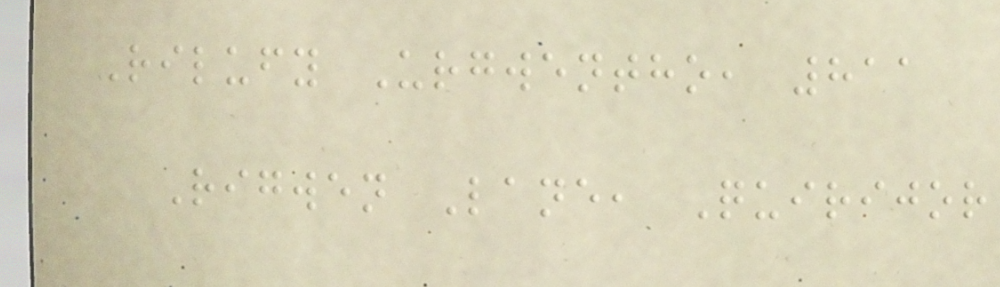Rilufy Urgwentho, 811
Rigwen Lane, Quirijor
